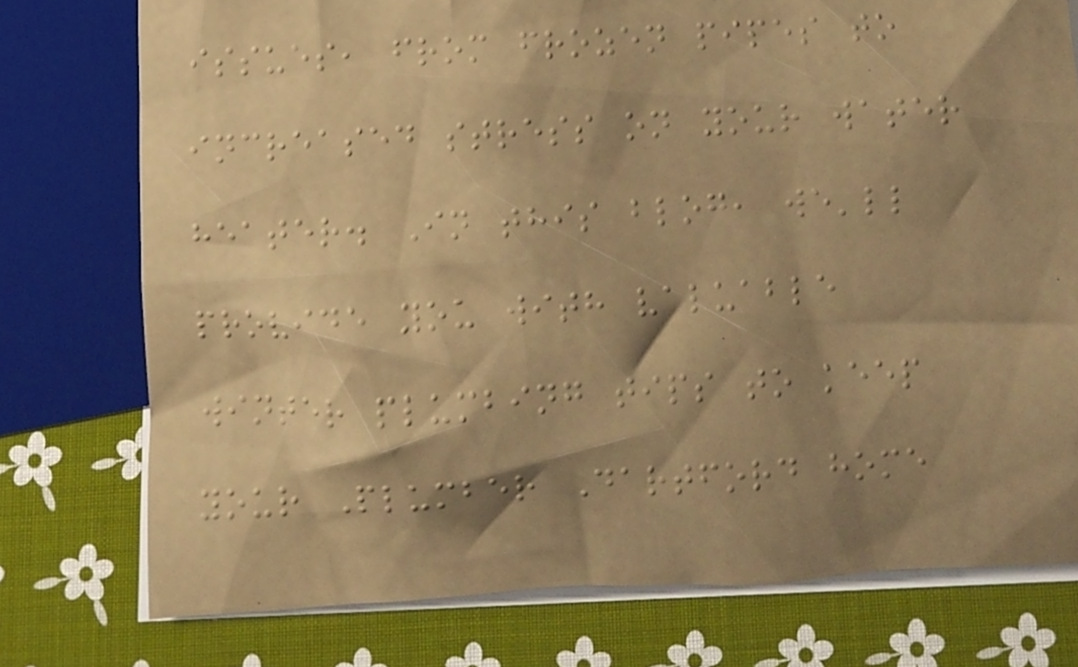issues, from frozen pipes to
increased stress on your water
heater. In this blog, we'll
provide you with valuable
winter plumbing tips to keep
your Plumber Dartford home
